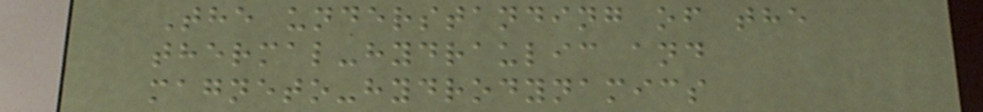The understanding of the
thermal-hydraulic and
magneto-hydrodynamics
